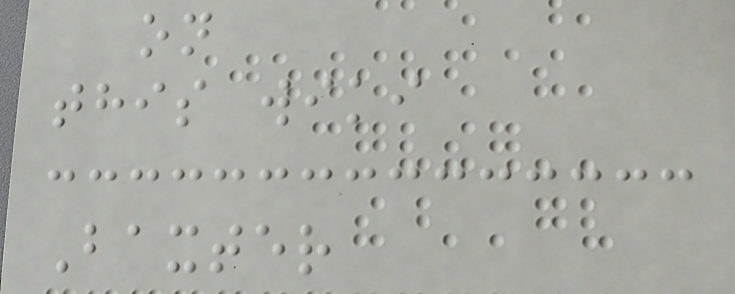on
this wiki
Baxter
